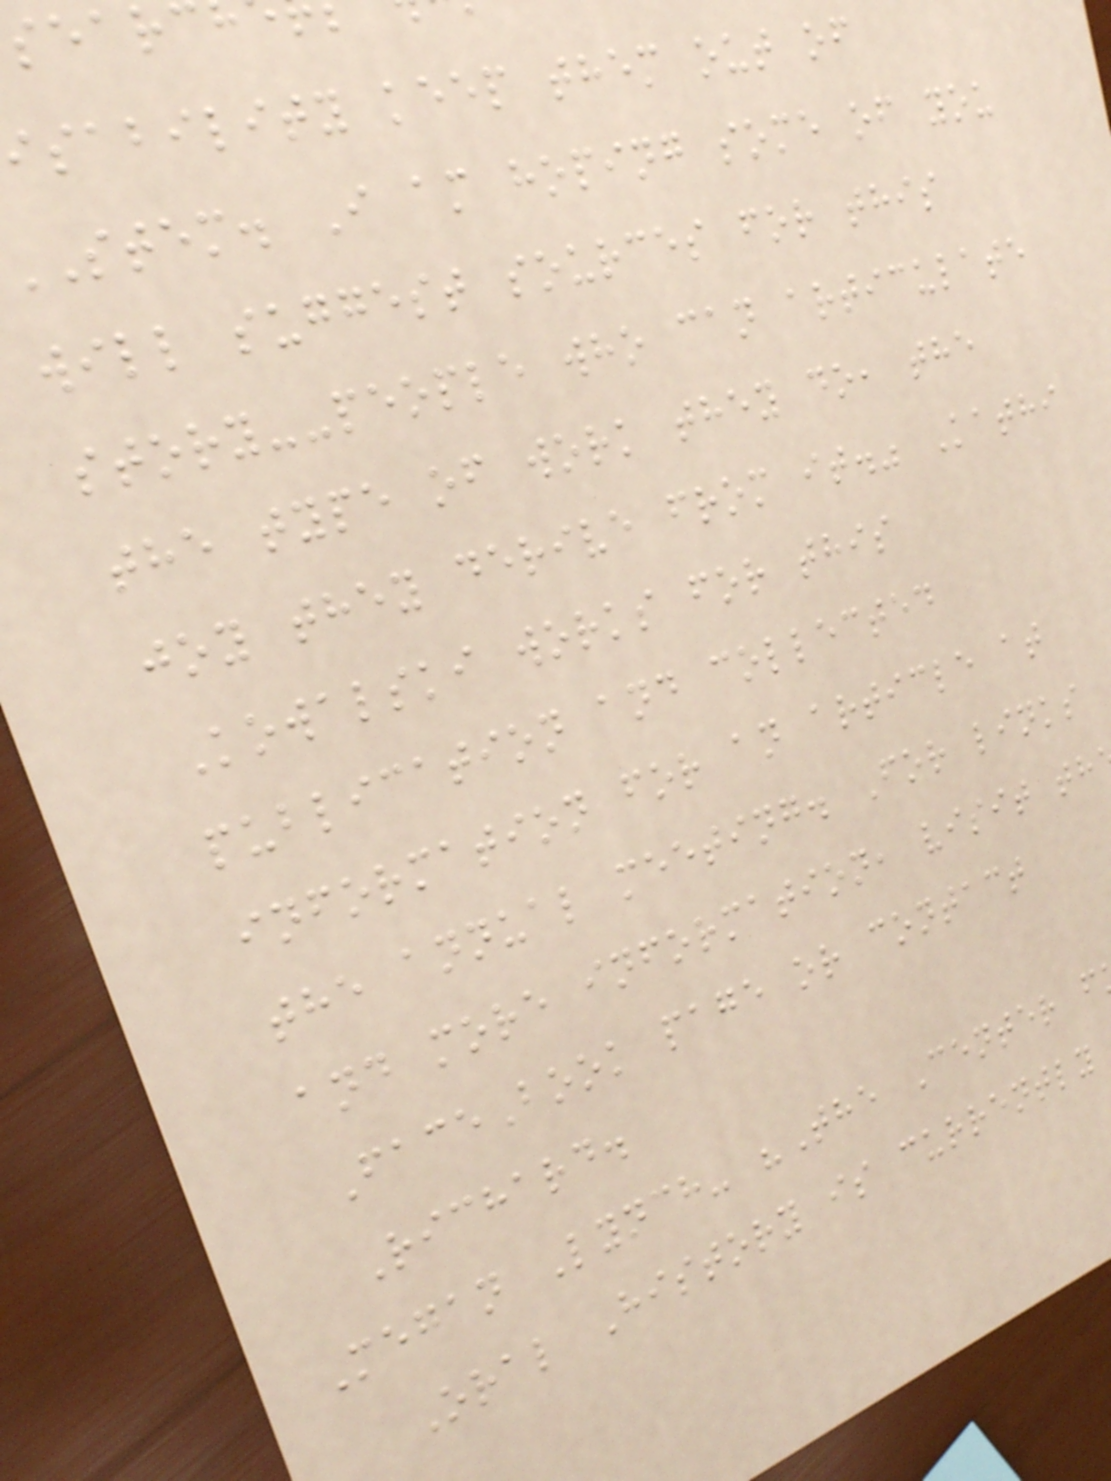isability keep them out of
stem. I am hoping some of you
will suggest sources for this
story--people who can articulate
the type of work they do, the
joy they derive from it." Kathi
Kowalski works for this
publication and collected
information for an article at
the annual meeting. For links
and more information, visit th
FaceBook page or contact
Richard.
Megan Lynch- "The Center f
Oral History is currently
